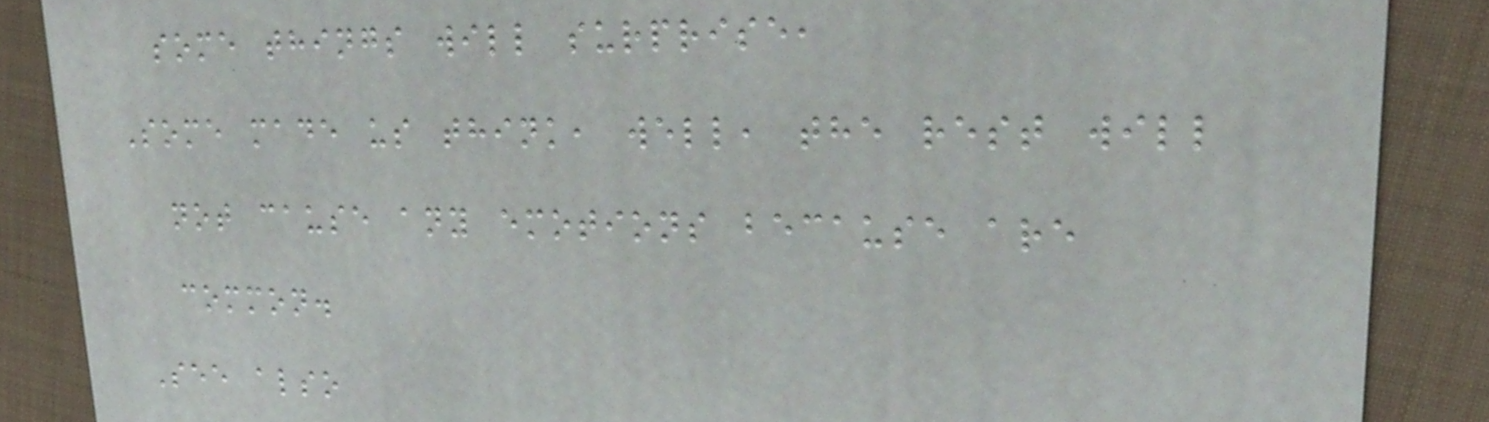some things will surprise,
Some made us think, well, the rest will
not cause any emotions because are
common.
See also
